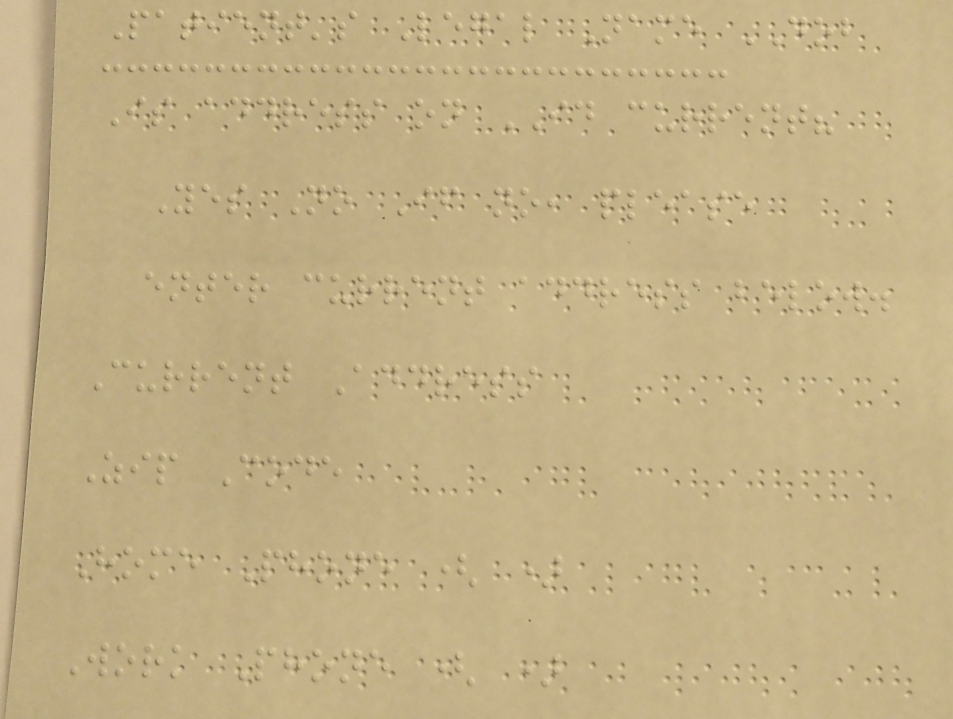Patient's Legal Name DOB
Is address on ID current?
Yes No If no, please
enter current address below.
Current Address
Zip Code
Home Phone ( )
Work Phone ( )
